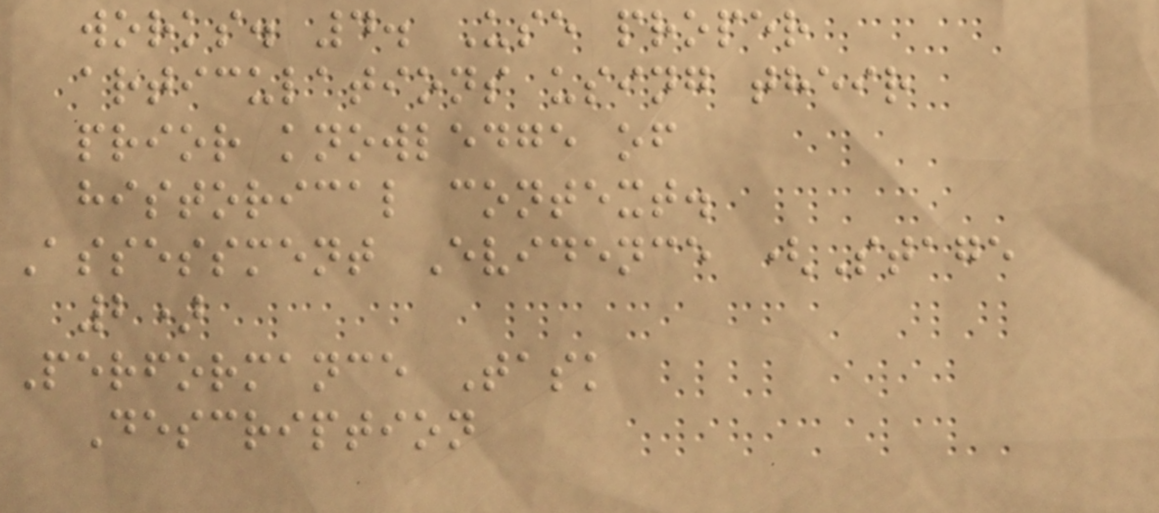works. 4. Use proper
articulations using their
prior knowledge of
historical context.
Assessment Evidence (Stage
2)
Performance Task
Description
